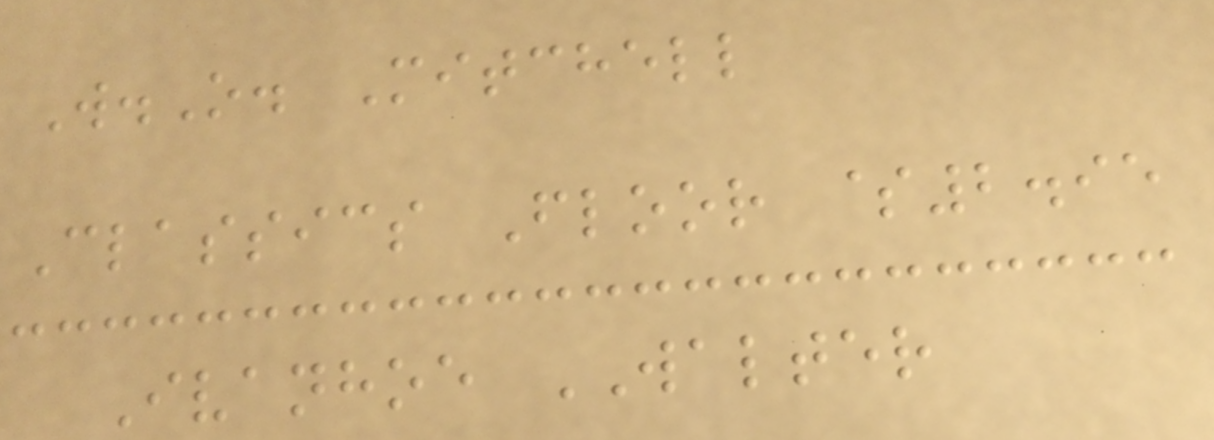W.O. Mitchell
Classics Floor $2.95
Ivanhoe WALTER
